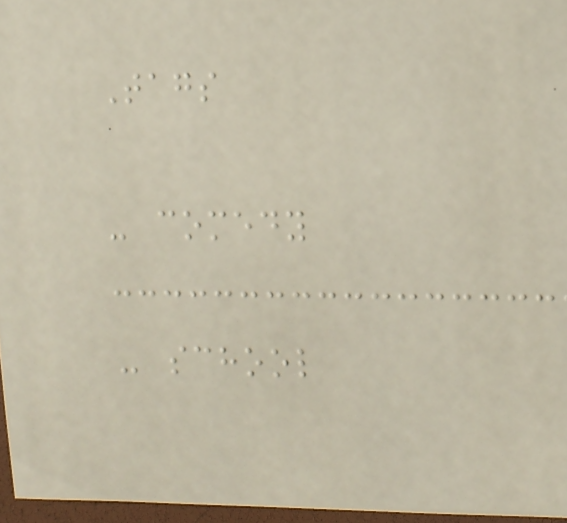Tags
- comedy
- school
